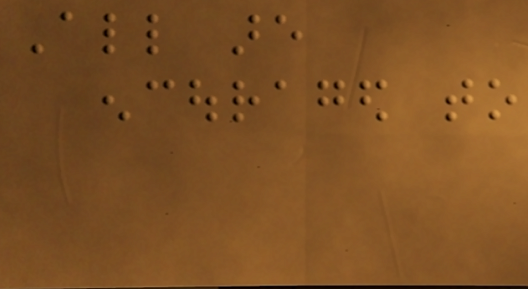All are
encouraged to
